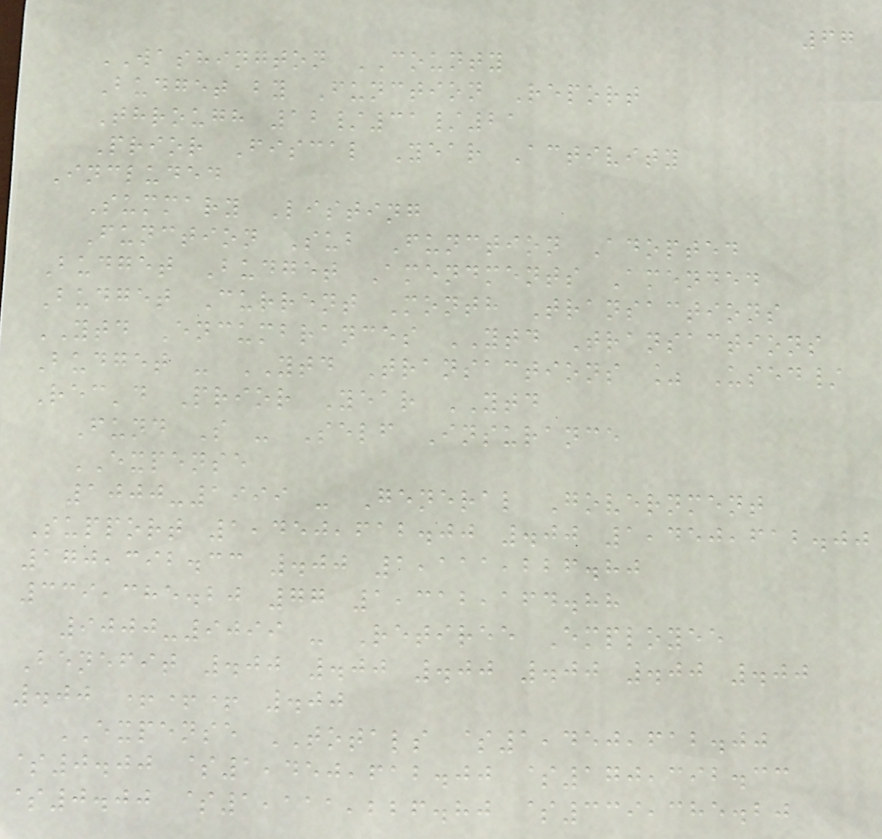67
WASHINGTON COUNTY
Budget by Function Report
Through 12/31/21
Prior Fiscal Year Activity
Included
Summary Listing
Function Sub Function Adopted
Budget Budget Amendments Amended
Budget Current Month Transactions
YTD Encumbrances YTD Transactions
Budget - YTD Transactions % Used/
Rec'd Prior Year YTD
Fund S - Self Insurance
EXPENSE
1000-1999 - General Government
Support 1,450,612.00 .00 1,450,612.00
170,392.33 .00 1,111,226.80
339,385.20 77 1,312,164.88
9000-9099 - Retiree Employee
Benefit .00 .00 .00 .00 .00 .00
.00 +++ .00
EXPENSE TOTALS $1,450,612.00
$0.00 $1,450,612.00 $170,392.33
$0.00 $1,111,226.80 $339,385.20
